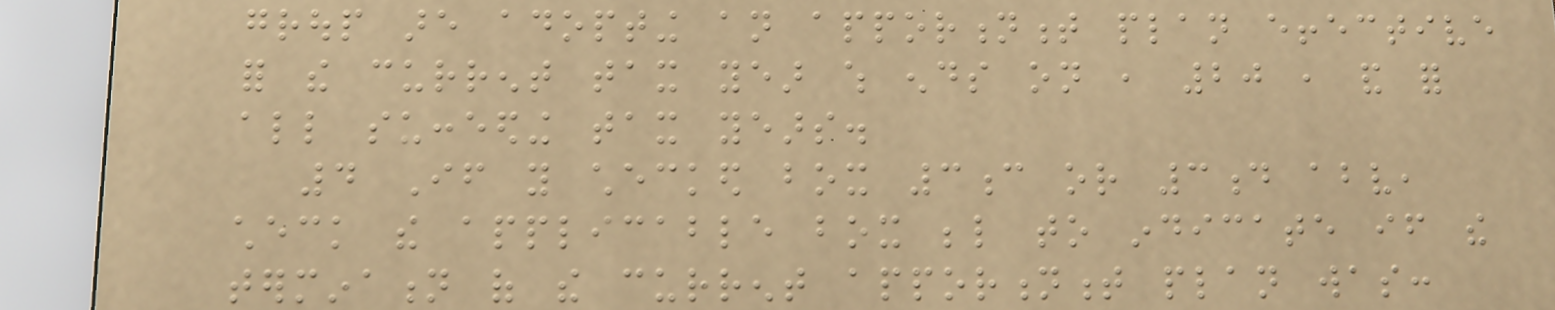group are adopting an apportionment plan effective
for the current tax year which ends on , 20 , and for
all succeeding tax years.
4 If you checked box 3c or 3d above,
check the applicable box below to indicate if the
termination of the current apportionment plan was:
